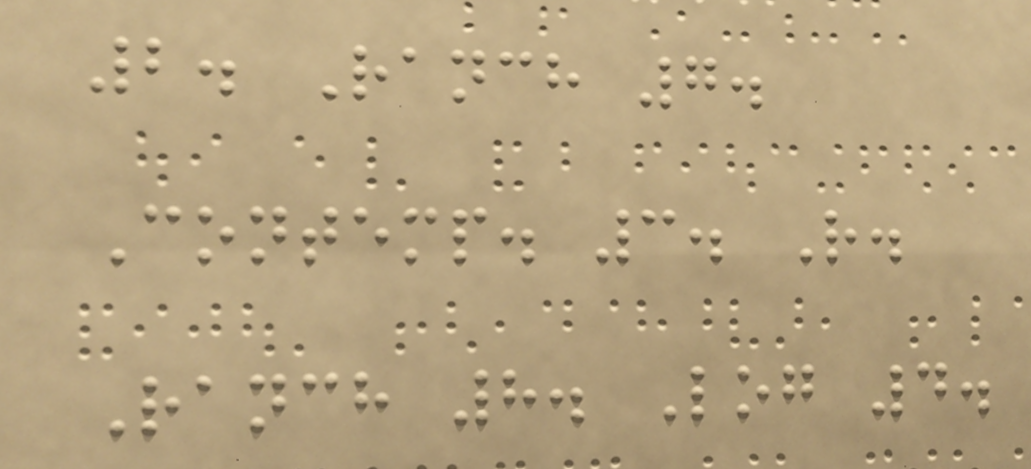2. Ranch 7.
Contemp. 3. R.
Ranch 8. Log 4.
